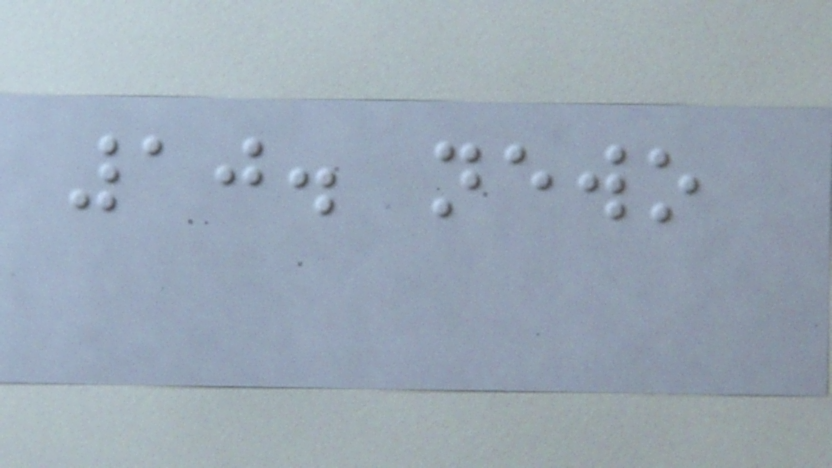10. newo
